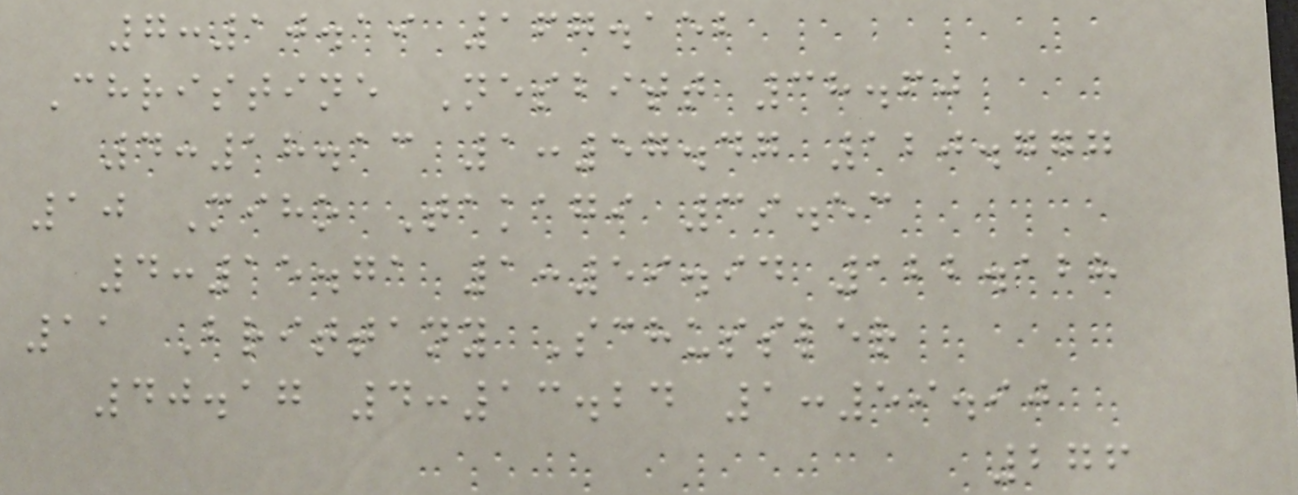7:10.19 167.152
Christine Nesbitt 38.60
4:18.13 1:57.47 120.777
10 Miho Takagi 39.53
4:15.71 1:59.94 122.128
11 Brittany Schussler
40.17 4:13.24 1:59.90
276
